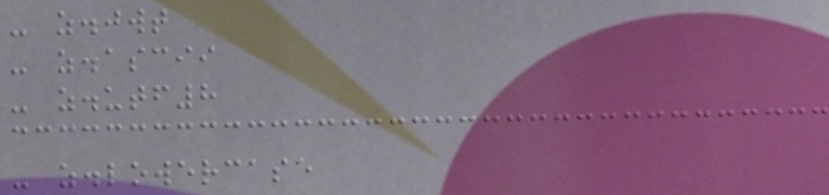- z.jwt
- z.ascii
- z.utf8
- z.lowercase
